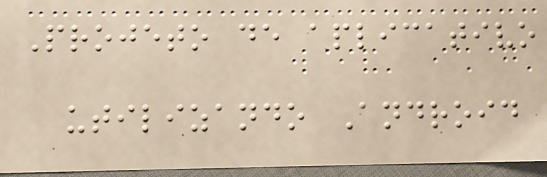Projeto de aplicativo
utilizando Android
